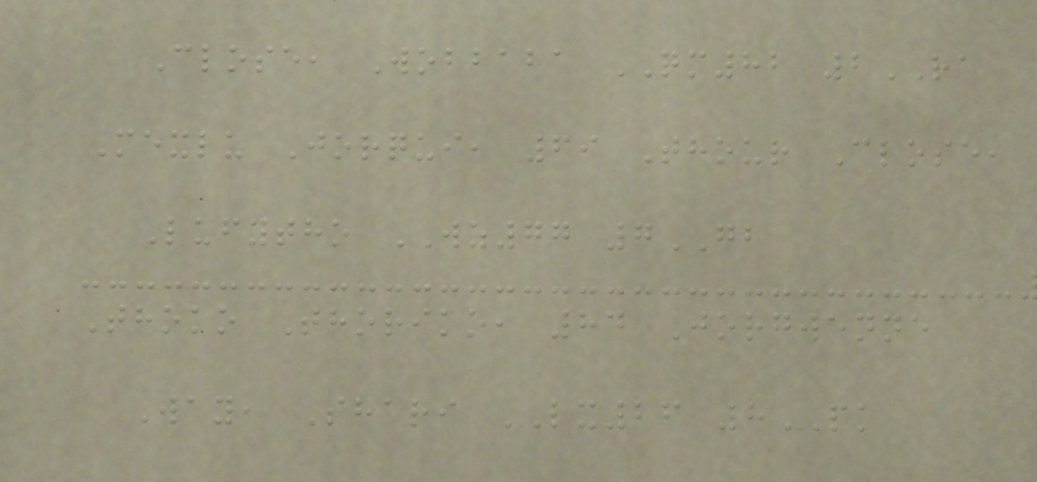Close, Wobbaba QM82 2RA
Mexlu Jorqui, 69 Thour Close,
Lufytho WZ77 7GB
Thoko Thoriko, 84 Jorgwenne
Way, Shari LX26 8PK
